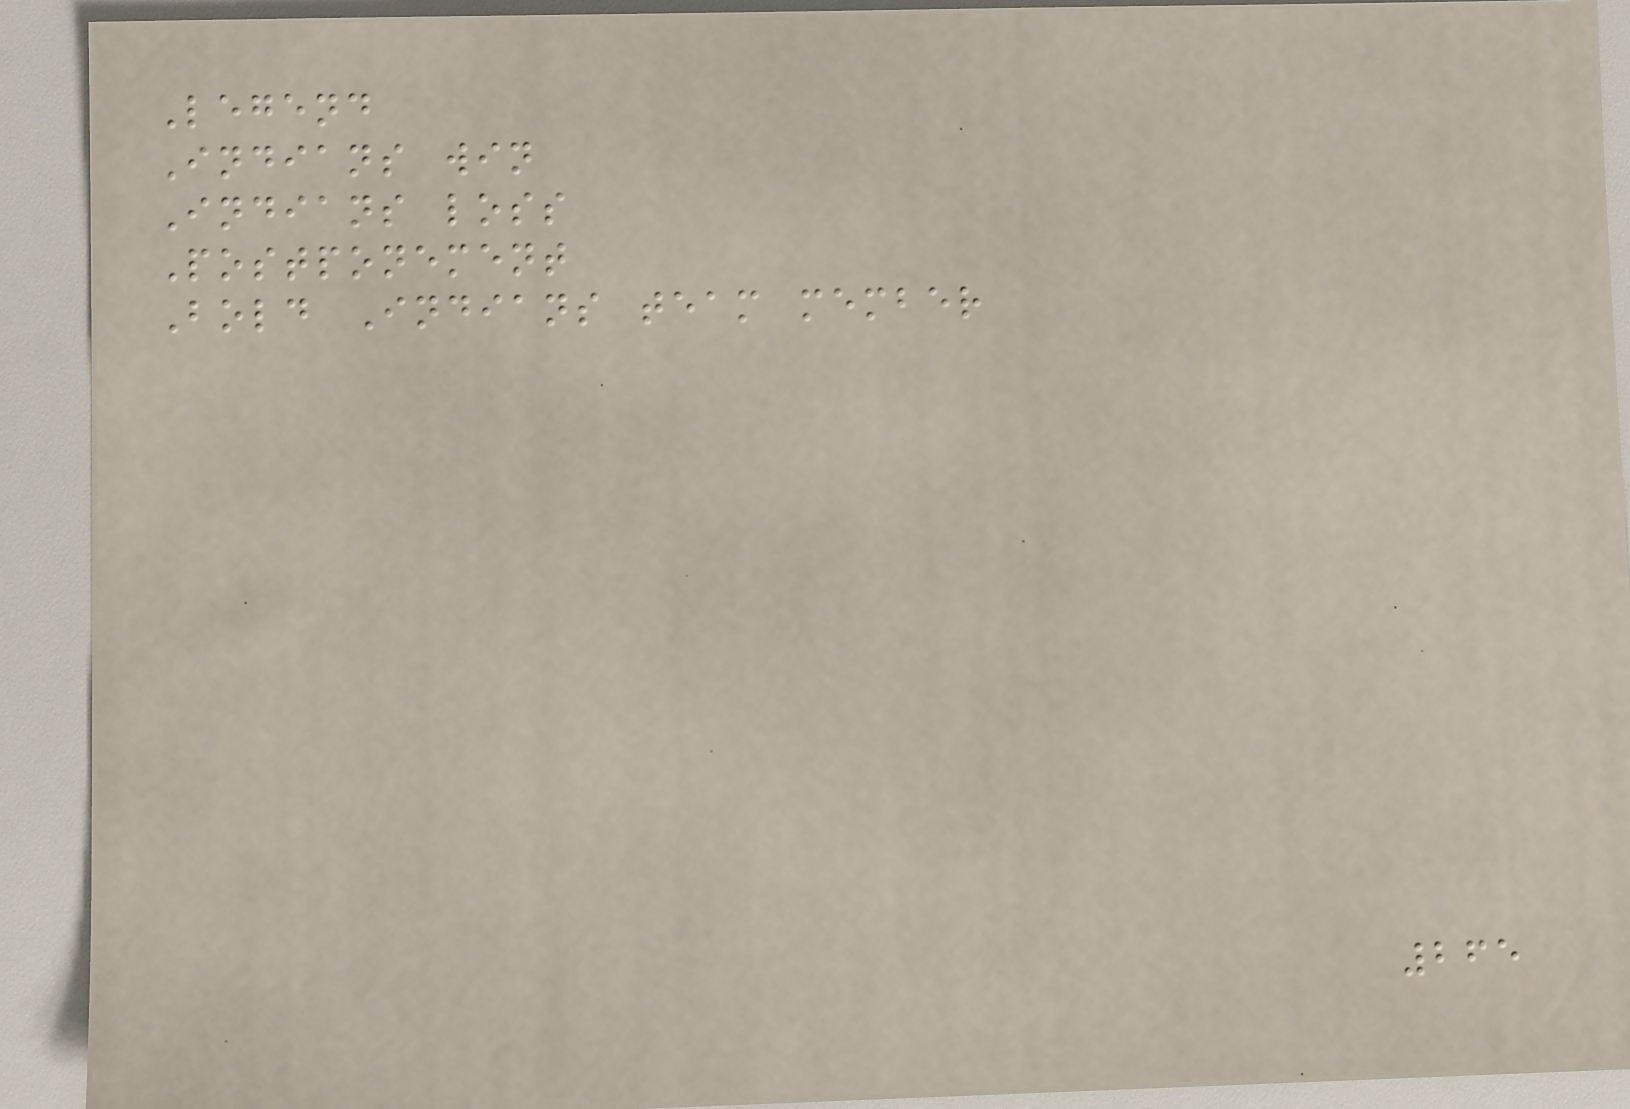Legend
Indians win
Indians loss
Postponement
Bold Indians team member
265
